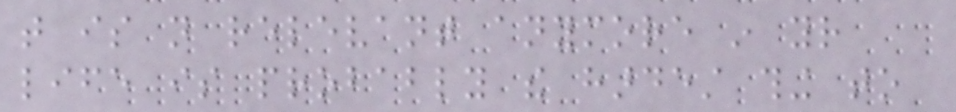that is not relevant anymore in your
life is probably the hardest thing to
